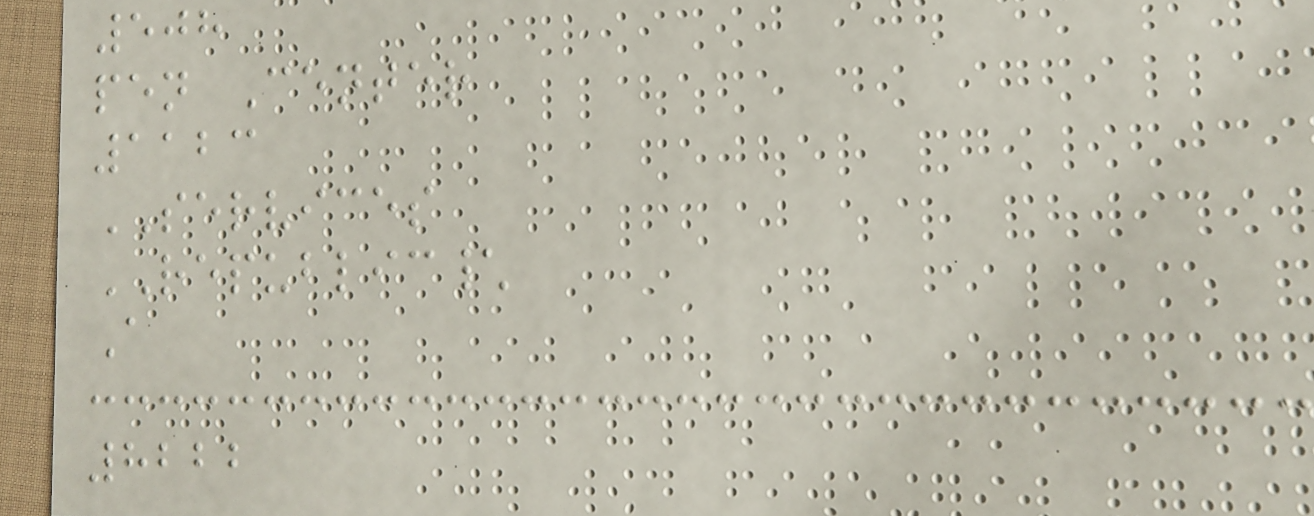508
pen Center
1123
SERVICES
REPUBLIC\
A
8222
